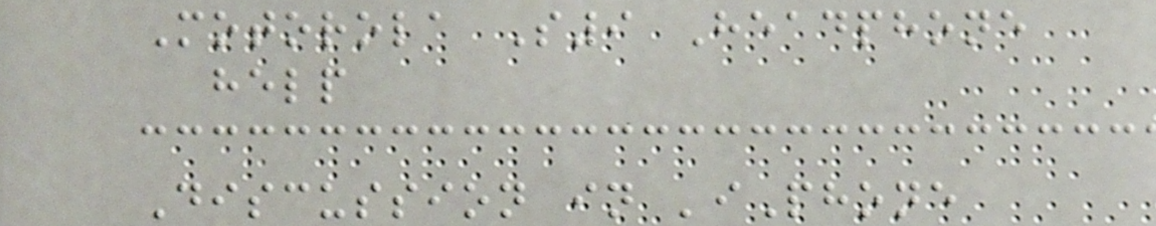Motorola S9 Headphone
help
Discussion in 'iPhone
